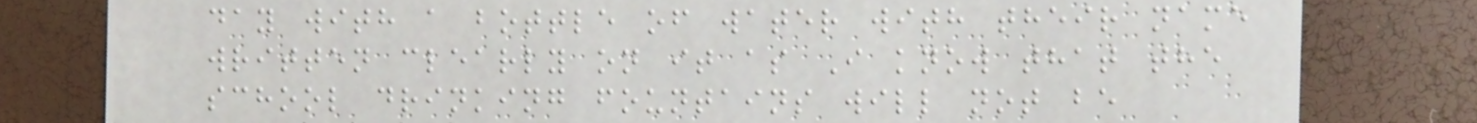day with a bottle of water with their name
written clearly on it as I know that the
school drinking fountains will not be
